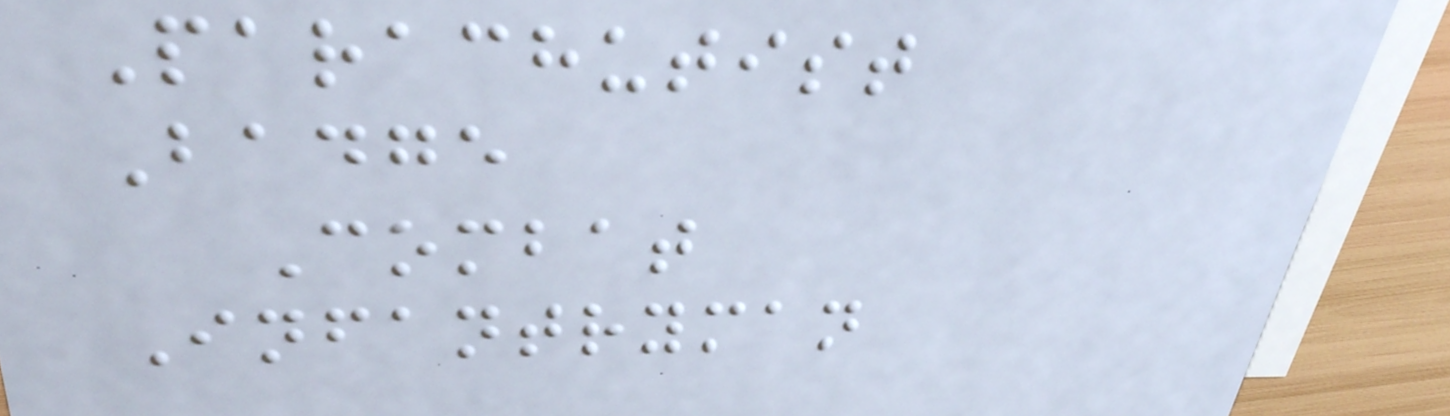Parachutist
Badge
Combat
Infantryman
